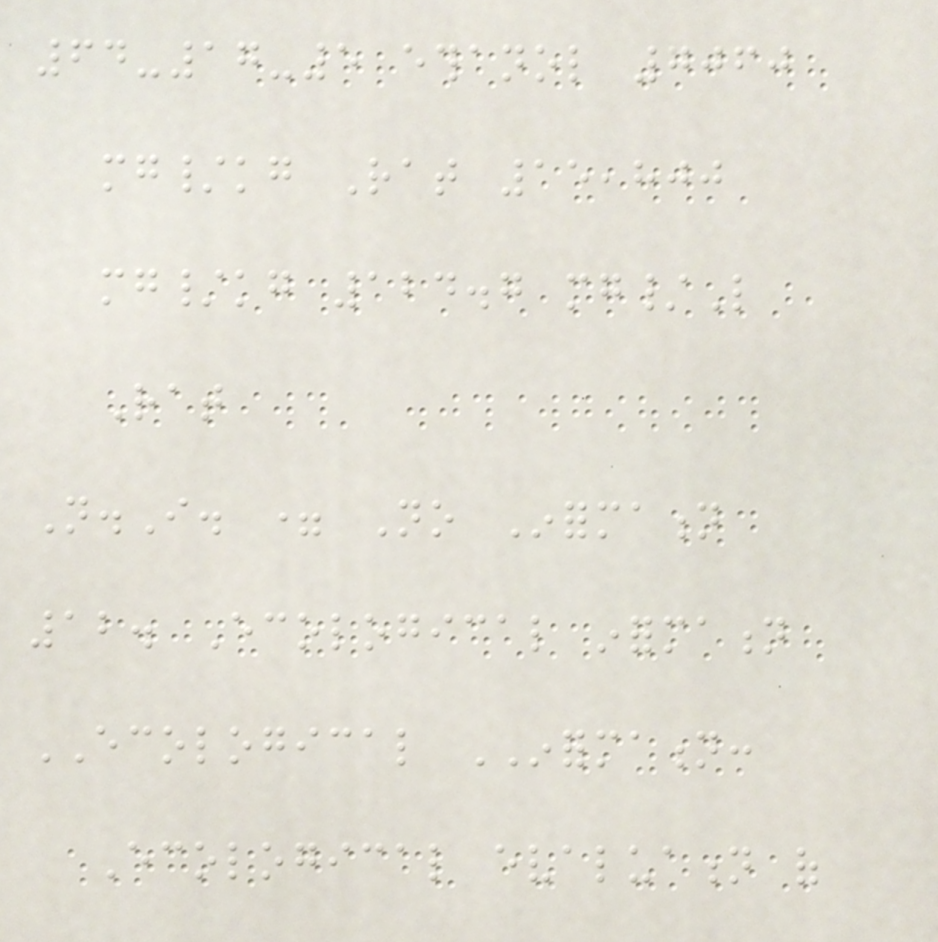64-17-5 ethanol 7060
mg/kg Rat 15,800
mg/kg 124.7 mg/L
Rat
N.I. = No Information
12. Ecological information
ECOLOGICAL INFORMATION:
Ecological evaluation of
